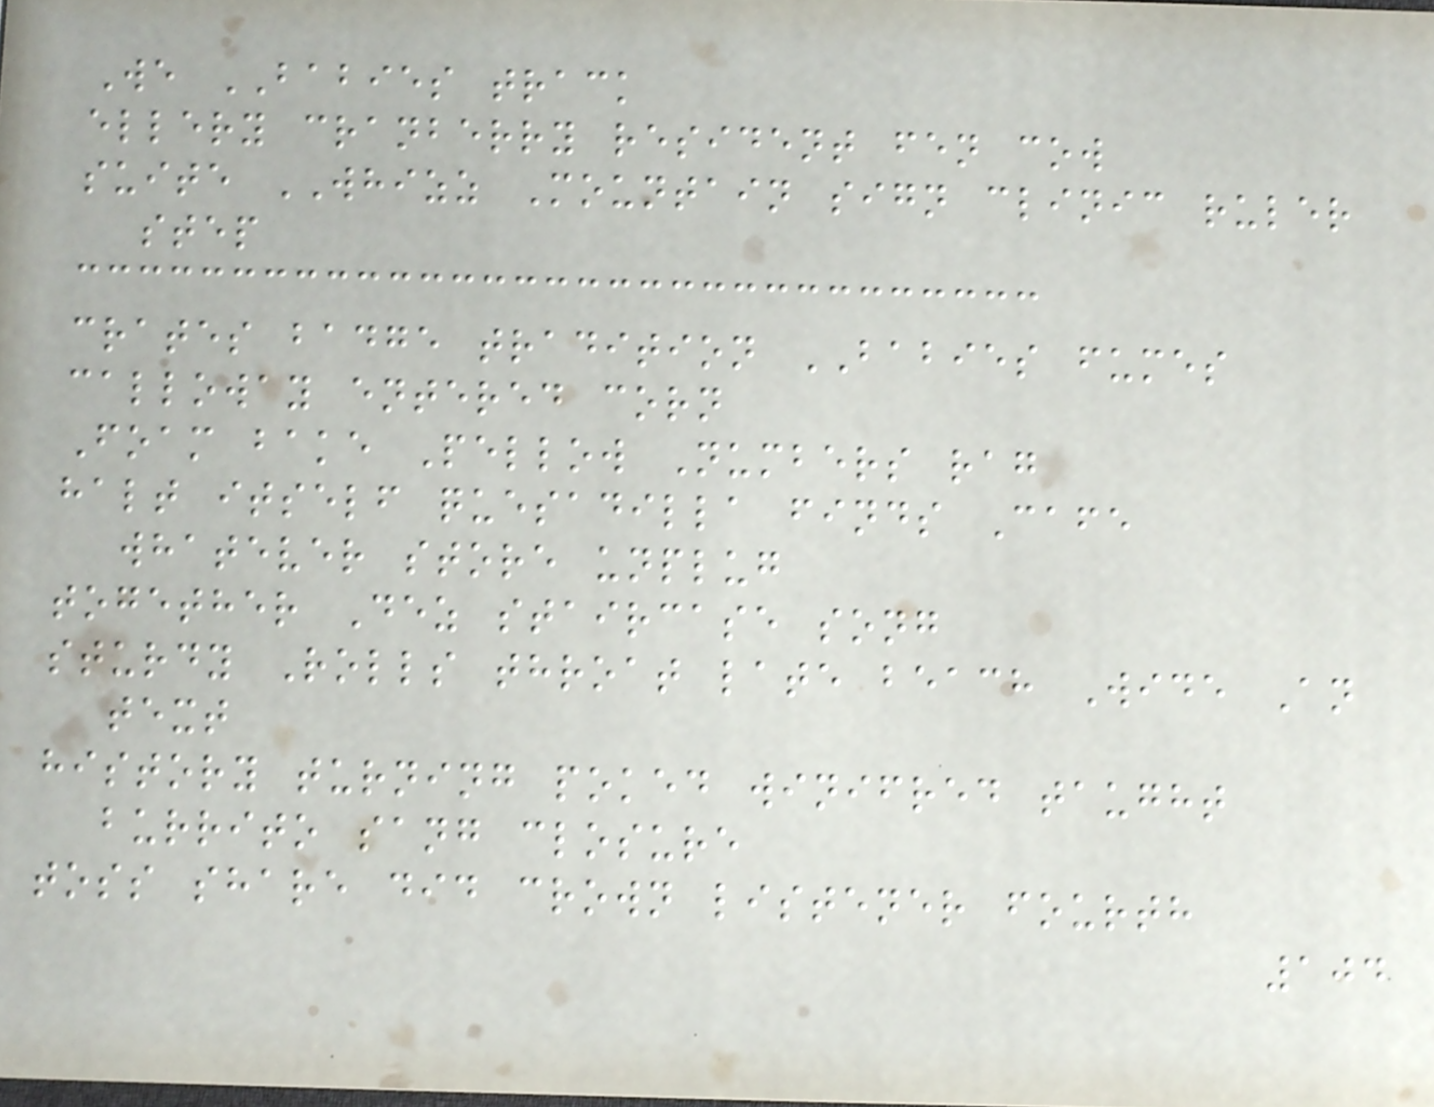We BABIES track
ellery cranberry resident fen cow
suite WHIZZ Mountain sign clinic ruler
step
crates badge tradition BABIES fumes
calloway entered corn
Foam bake Pellow Numbers rag
halt itself quesadilla finds Cafe
whatever store unplug
together Dez staircase song
sturdy Rolls throat late beach Wide An
text
history turning poked winifred taught
burrito sang closure
toss share did crown listener fourth
104
